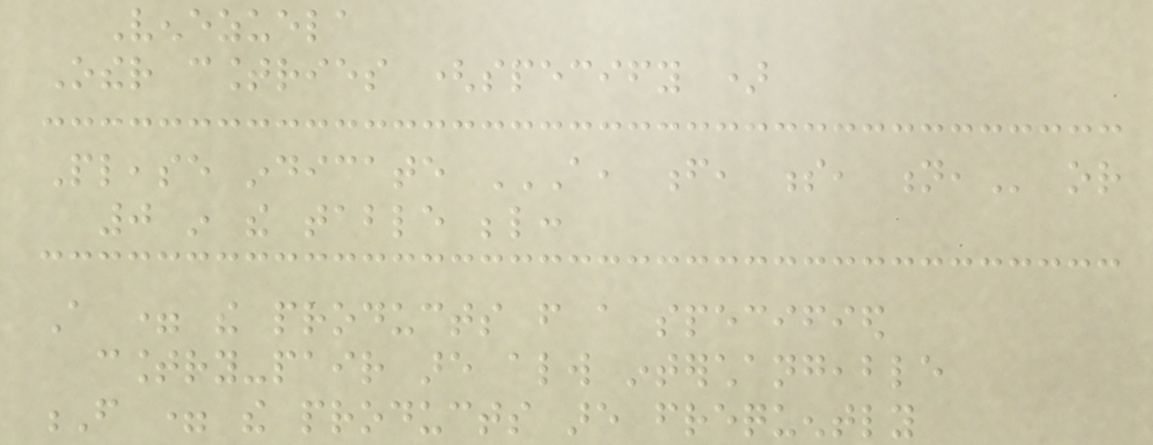Venezuela
Other countries (specify )
Please indicate A, F, S, N, or
0 in the table below:
A = the products from a specified
country-pair are always interchangeable
F = the products are frequently
